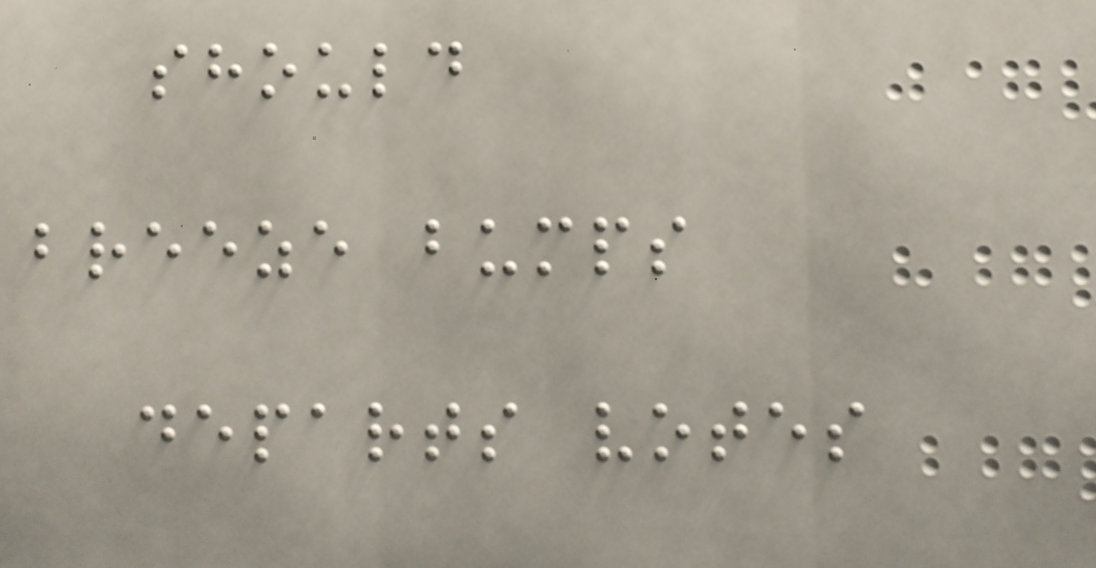should
breeze bumps
departs votes
